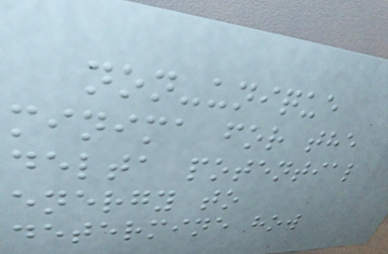non-unique
minima for the
delta potential
energy to
determine how
